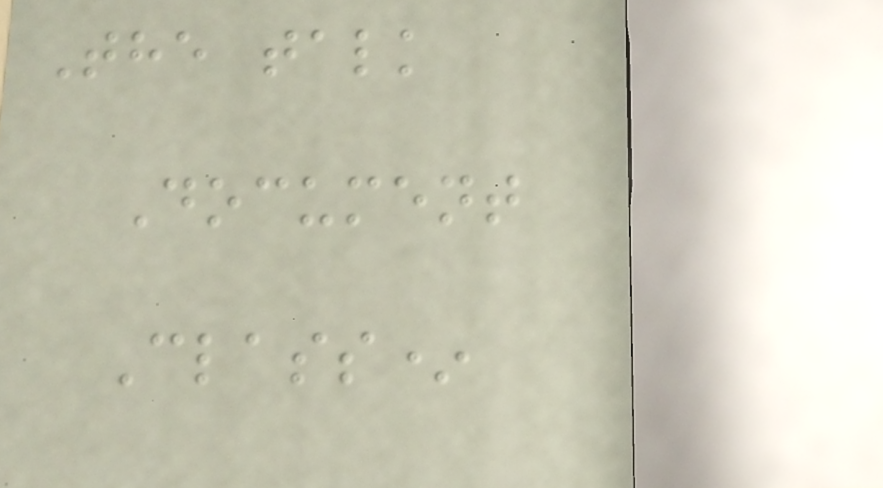The talk
Document
Class*
